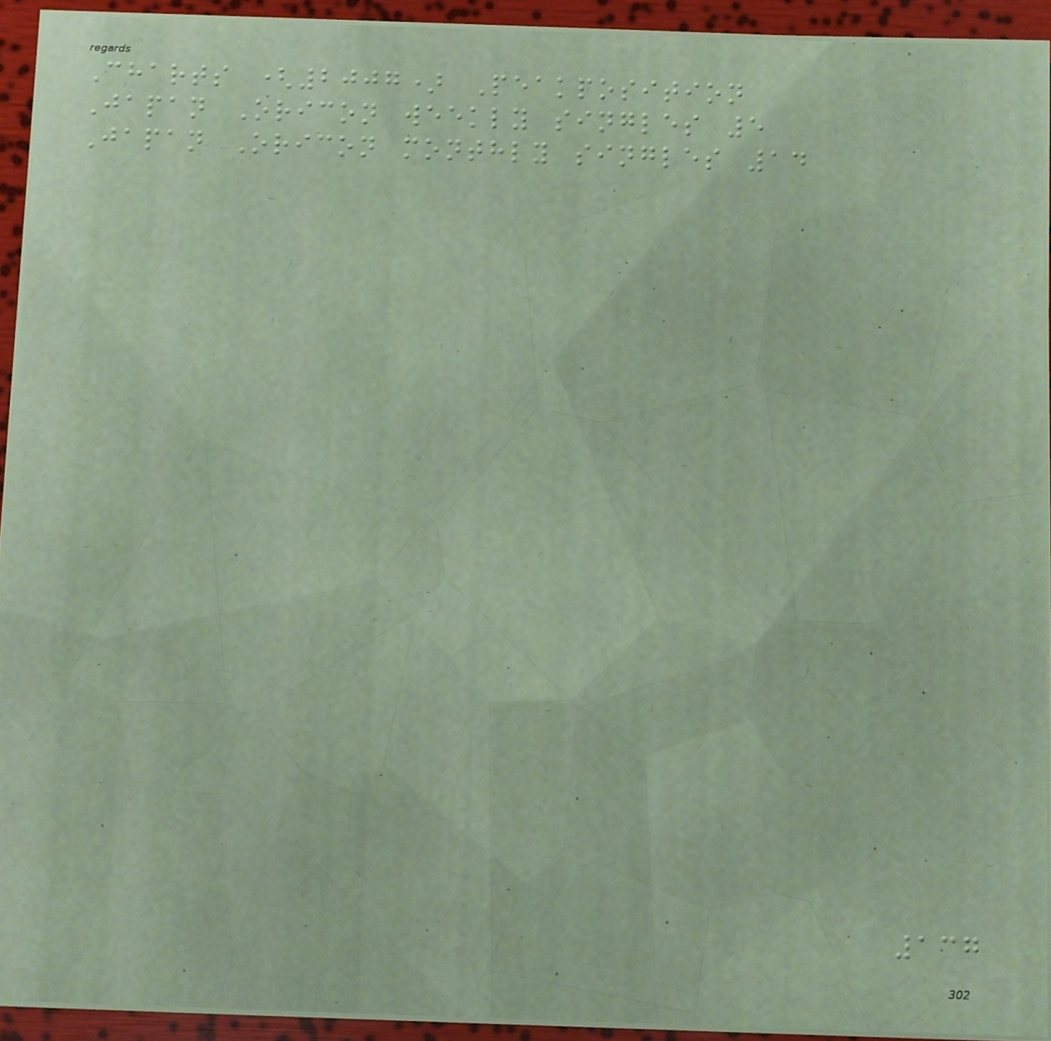Charts (2007) Peakposition
Japan Oricon weekly singles 5
Japan Oricon monthly singles 14
137
